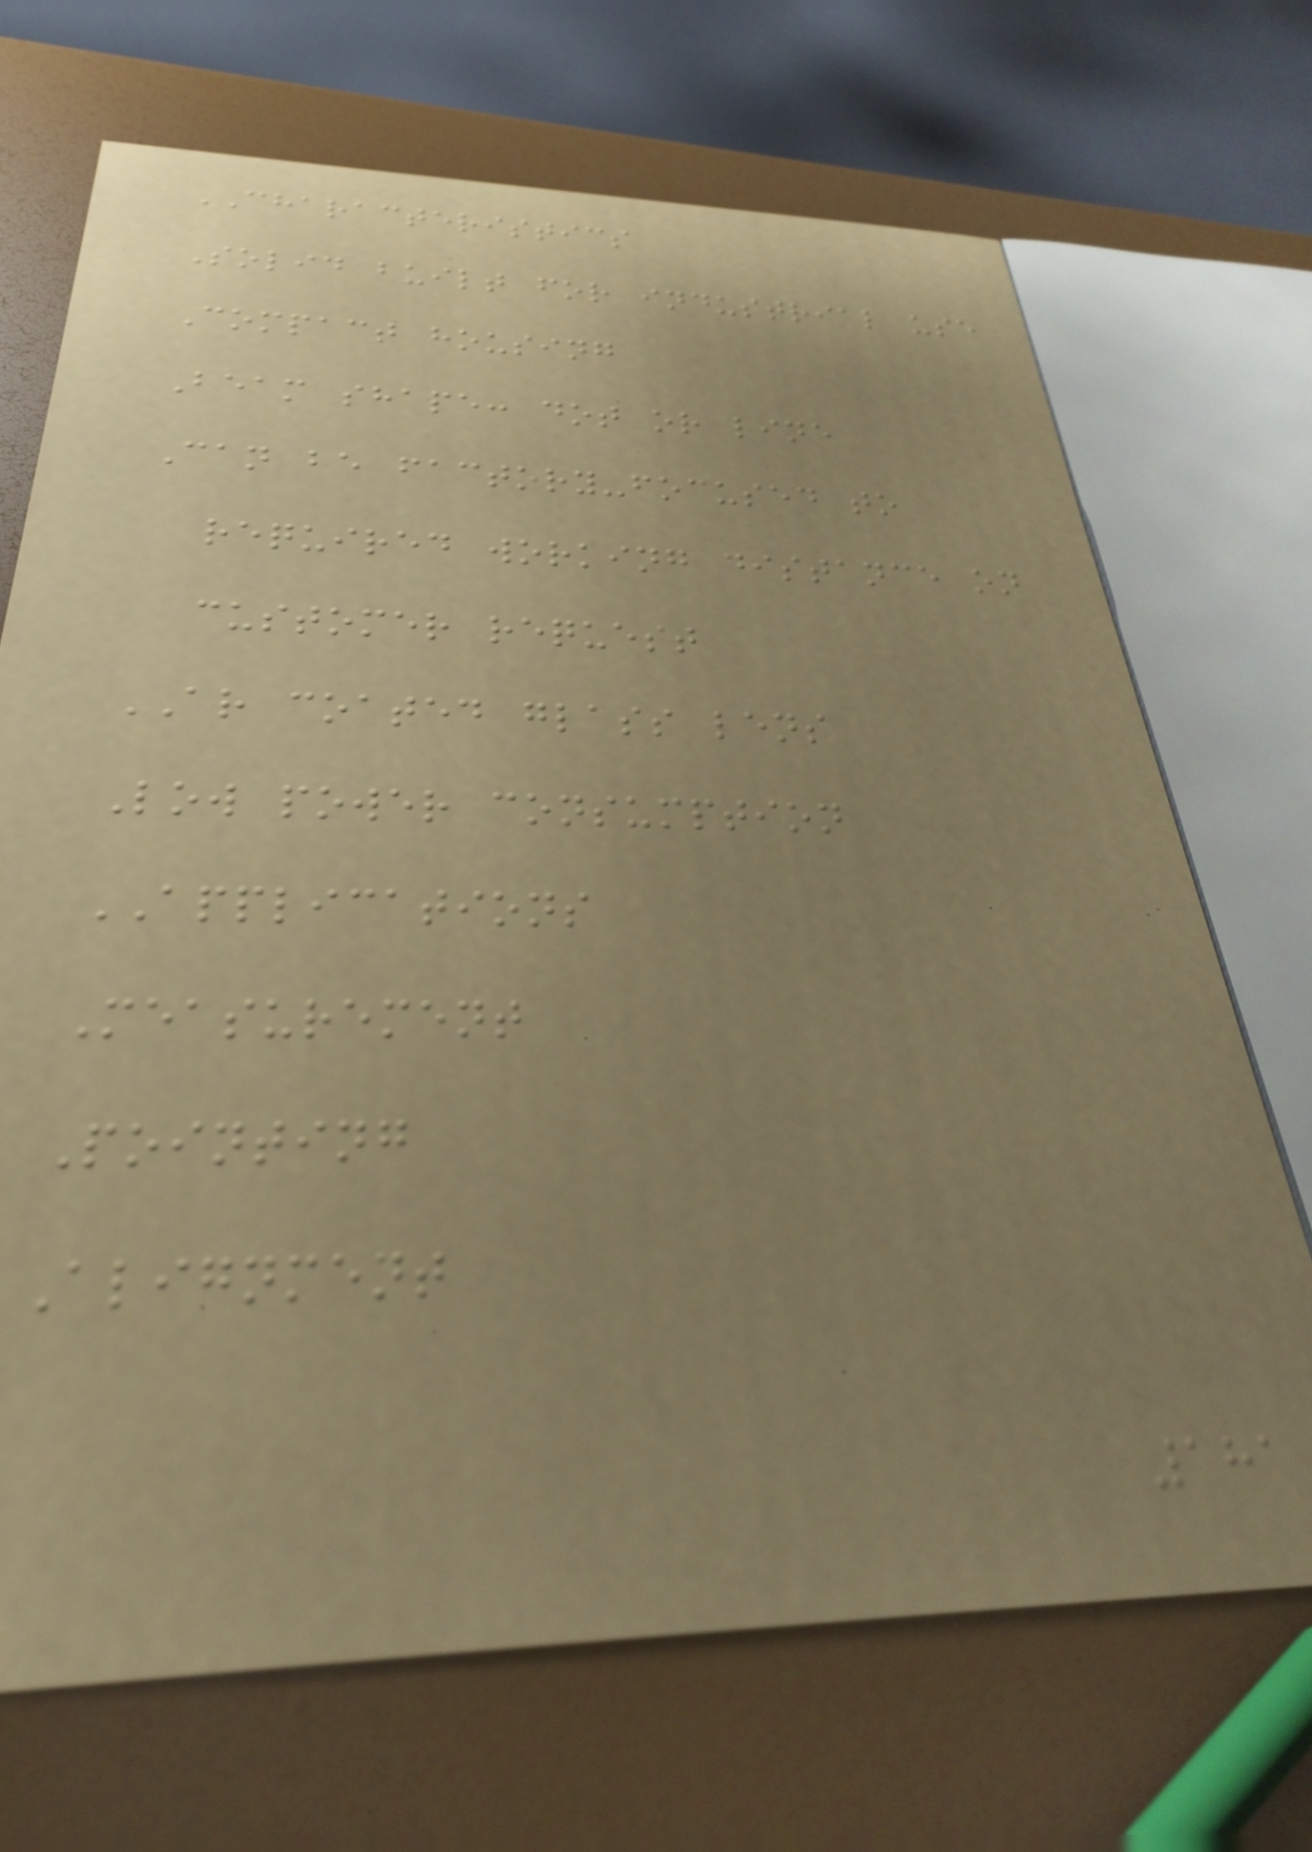CHARACTERISTICS
Solid built for industrial use
Compact housing
Beam shape: dot or line
Can be factory-focused to
required working distance on
customer request
AR coated glass lens
Low power consumption
APPLICATIONS
Measurement
Pointing
Alignment
181
